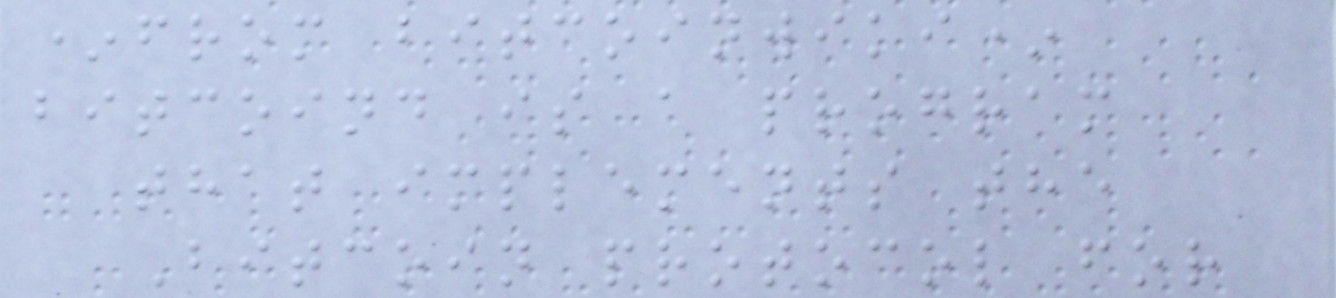*from bitcoinwiki*
bitcoind is a program
that implements the
Bitcoin protocol for
